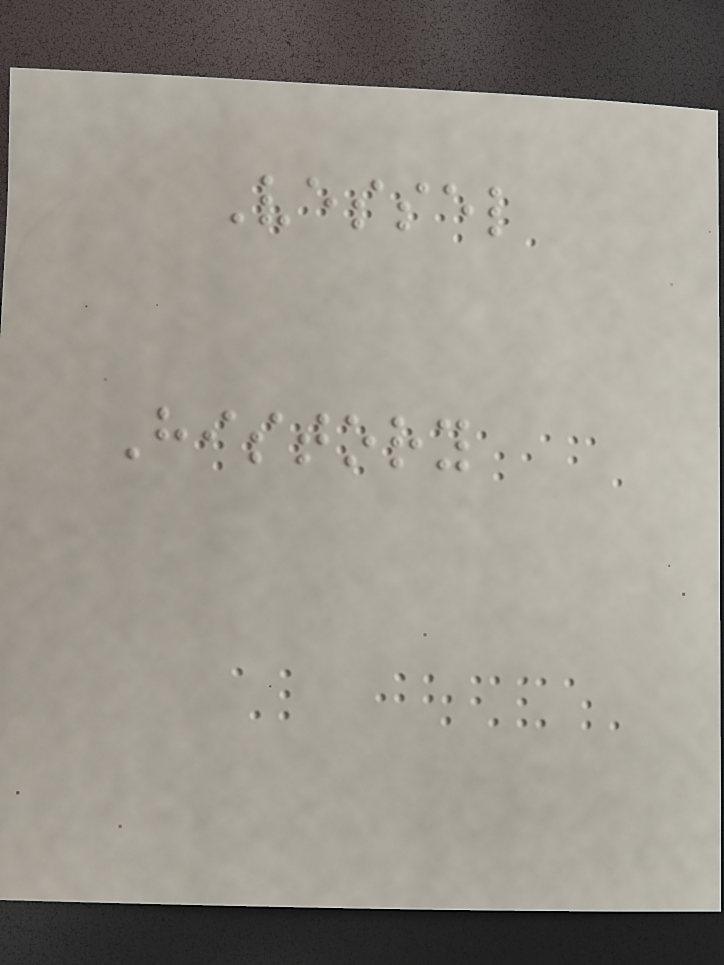Vessel
History
